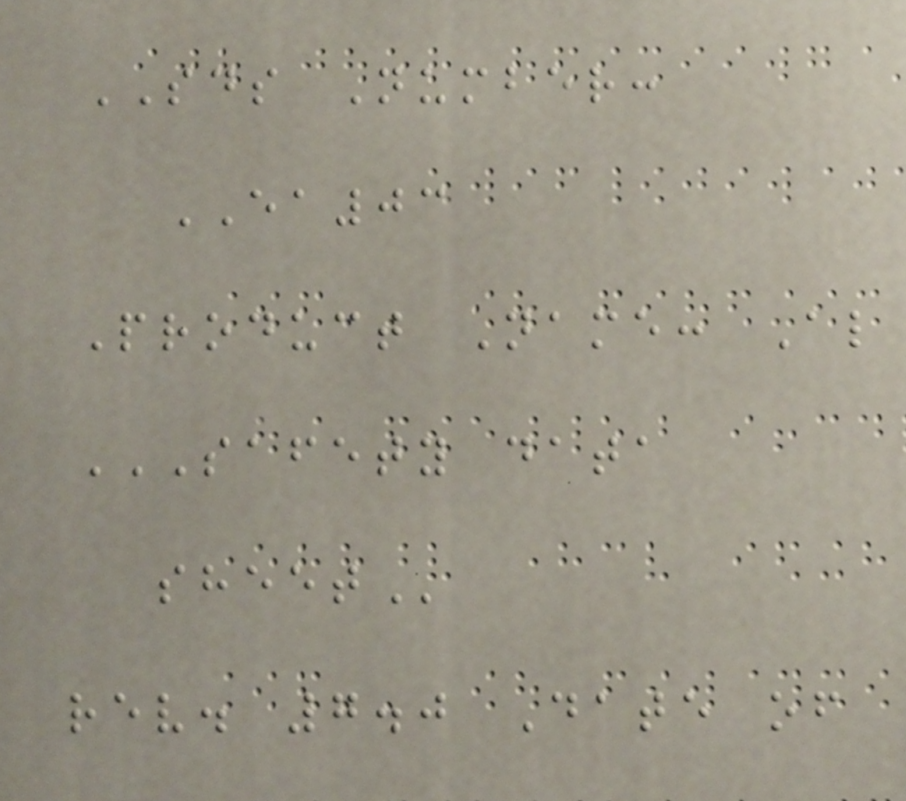SDS Number:
EA03
Product Name: Al
SAFETY DATA
SHEET
rev. 7.0 Date of
